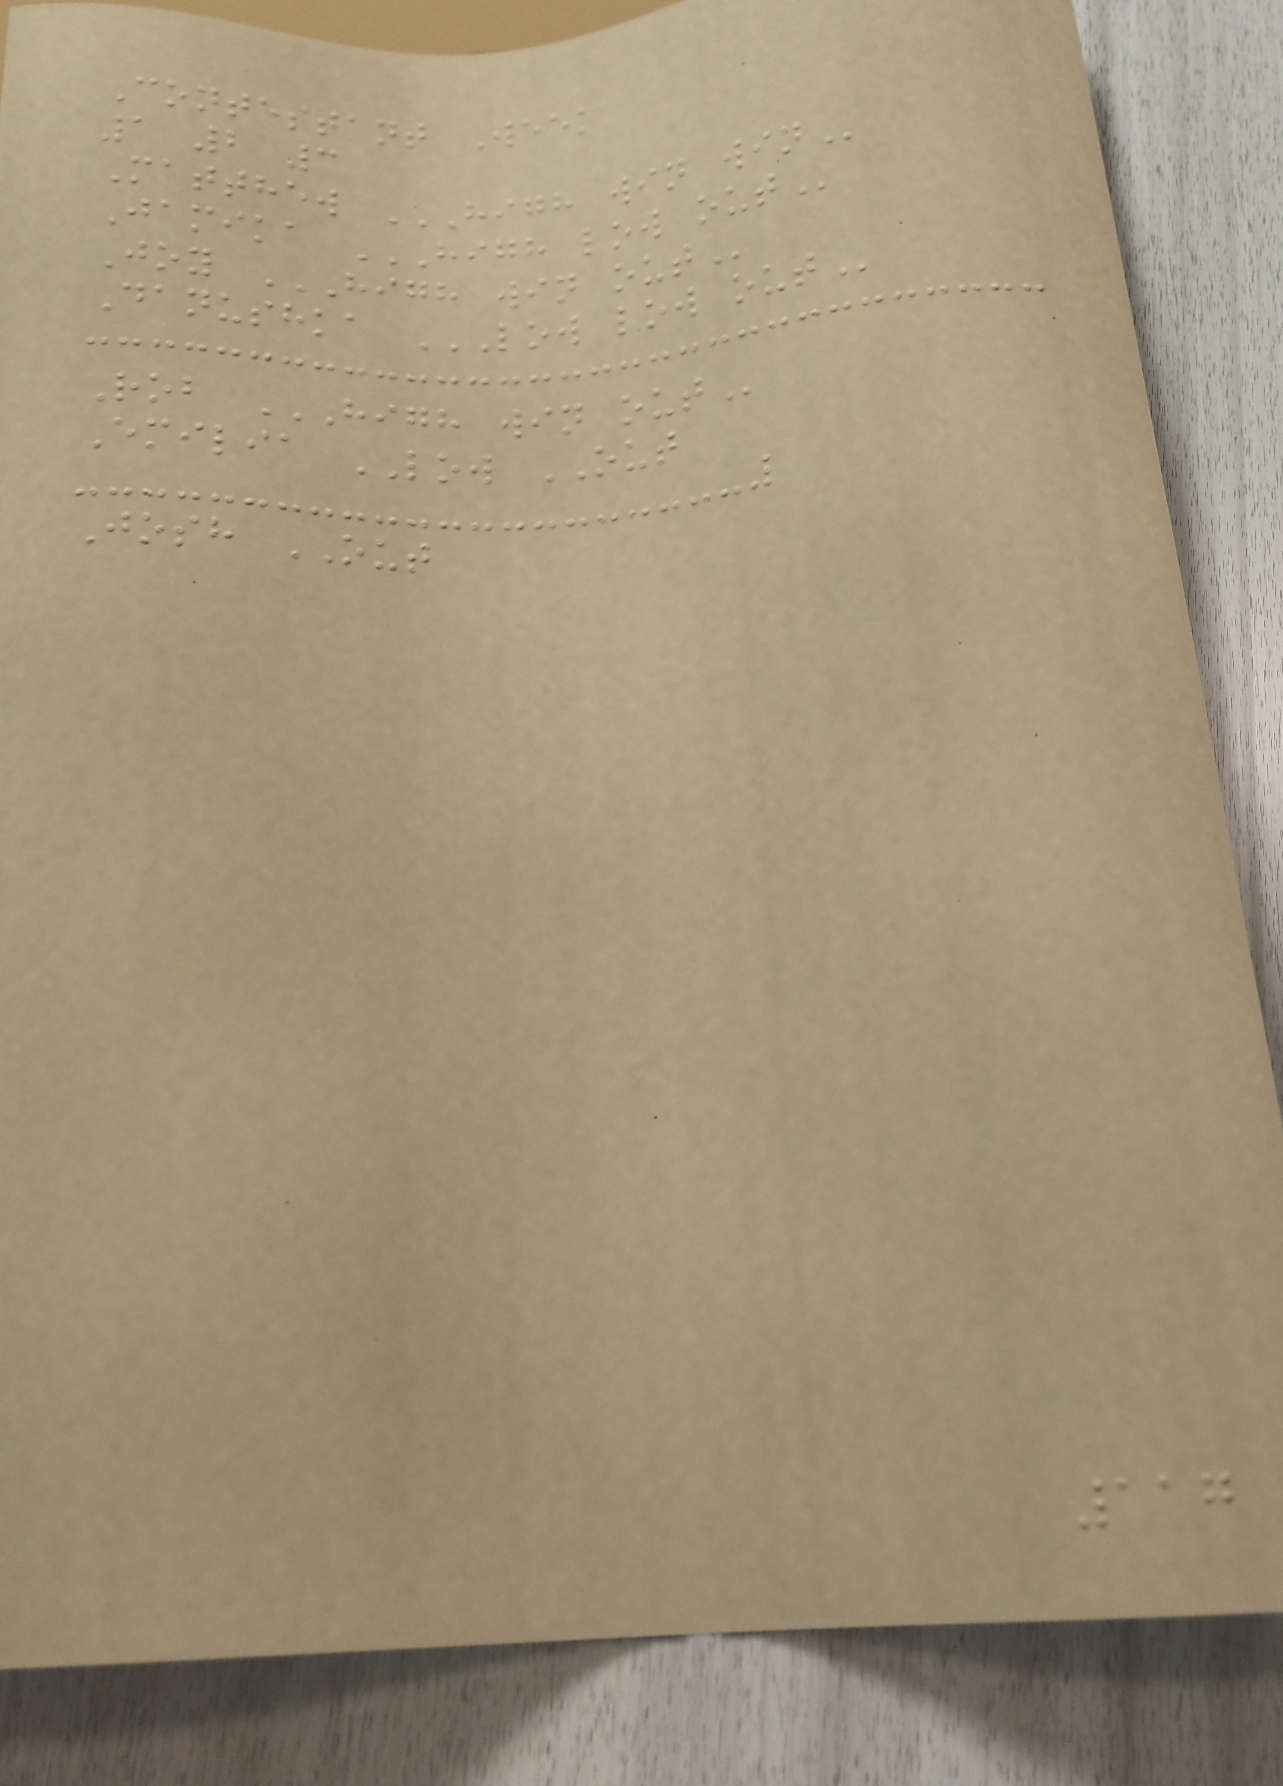Contestant Week
1 2 3
Matthew HIGH WIN WIN
Jamika HIGH LOW OUT
Joy HIGH WIN OUT
Danushka LOW LOW OUT
Rob HIGH WIN OUT
Emilia LOW OUT
Josh OUT
117
